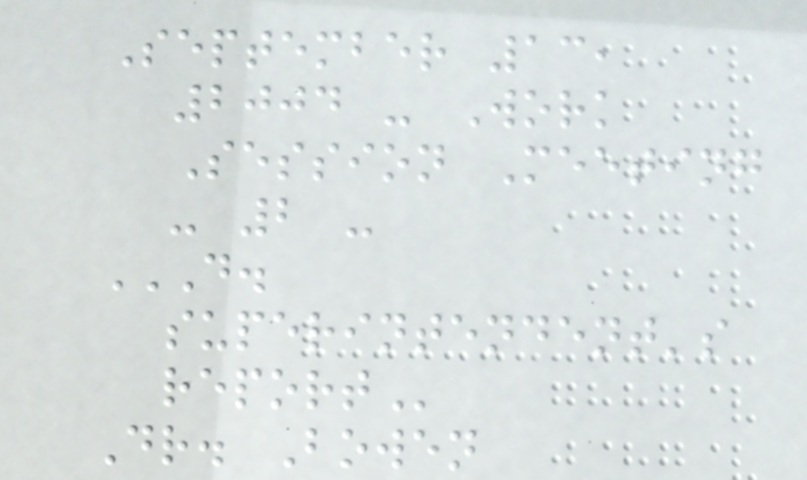September 13,
2004 - Work
Session Meeting
- 2 -
D.
SUPERINTENDENT'S
REPORT
Dr. Bowen
